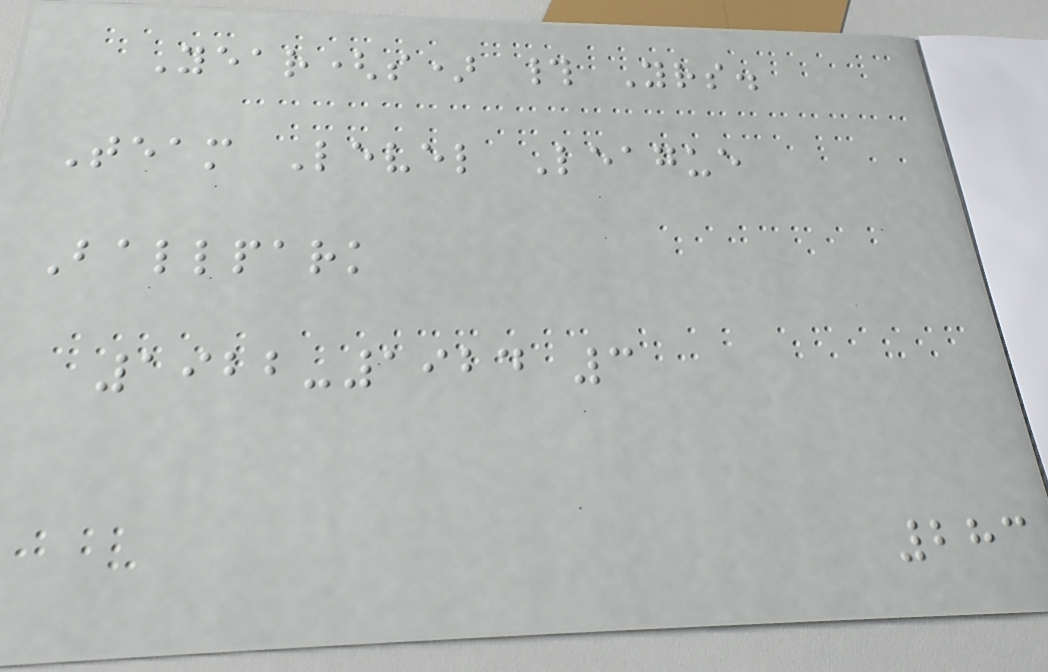Year(s) # Yrs.
Team Level League
Ballpark
1922-1924 3
283
